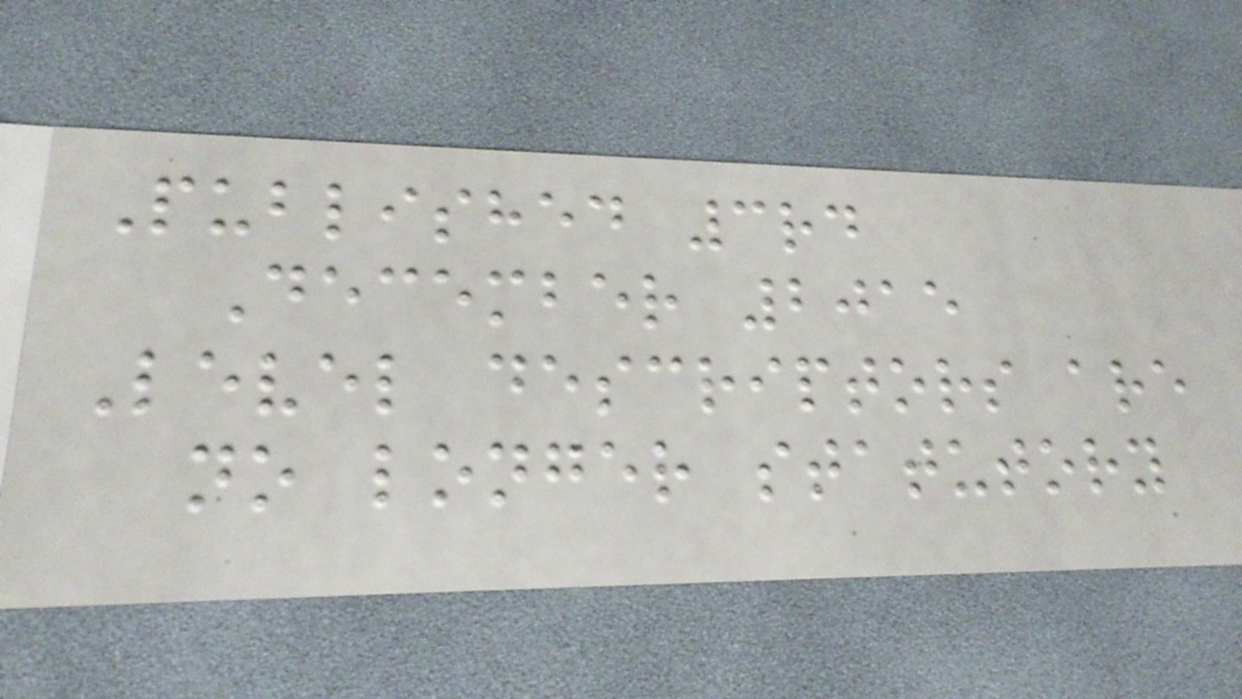Published 3rd
December 2015
Level descriptors are
no longer statutory
